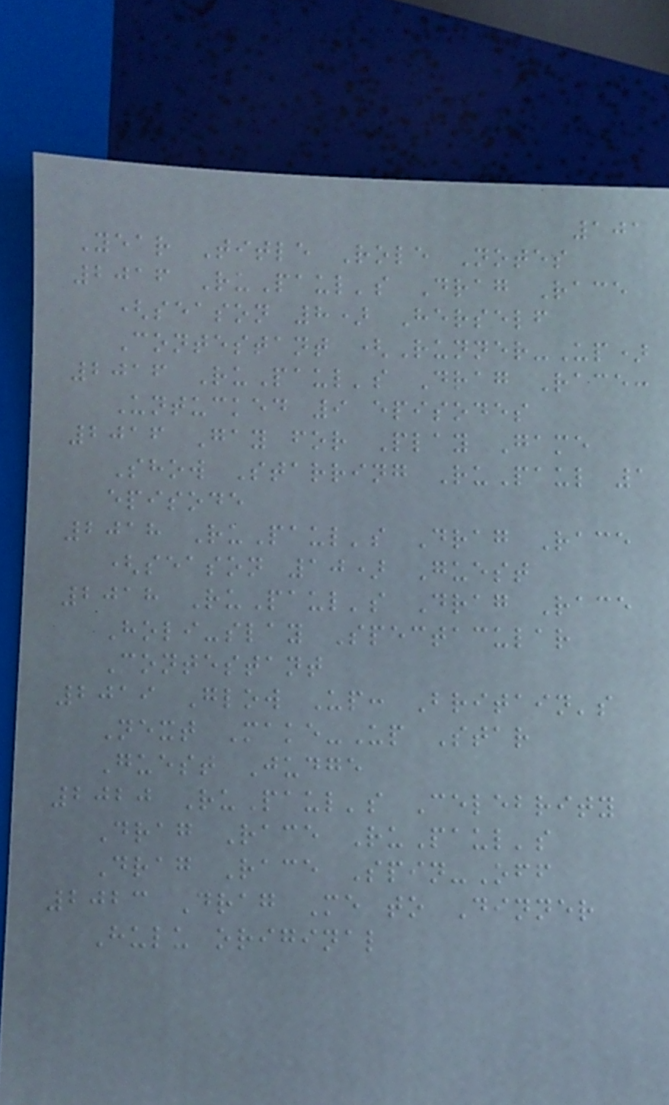101
Year Title Role Notes
2016 RuPaul's Drag Race
(season 8) Herself
Contestant (Runner-Up)
2016 RuPaul's Drag Race:
Untucked 9 episodes
2016 Gay for Play Game
Show Starring RuPaul 1
episode
2018 RuPaul's Drag Race
(season 10) Guest
2018 RuPaul's Drag Race
Holi-slay Spectacular
Contestant
2019 Glow Up: Britain's
Next Make-Up Star
Guest Judge
2020 RuPaul's Celebrity
Drag Race RuPaul's
Drag Race Spin-Off
2023 Drag Me to Dinner
Hulu original
